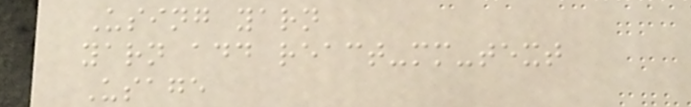Using yarn
yarn add react-mm-text
Usage
